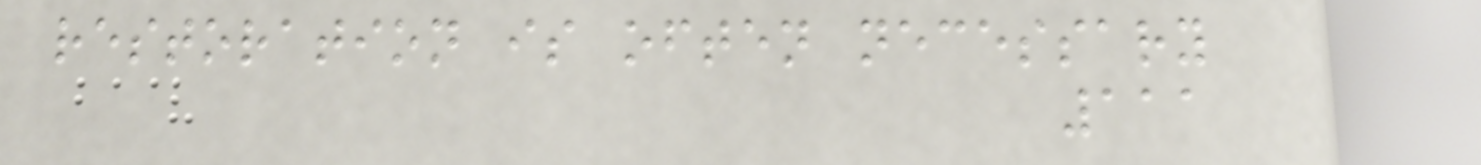restoration is often necessary
111
